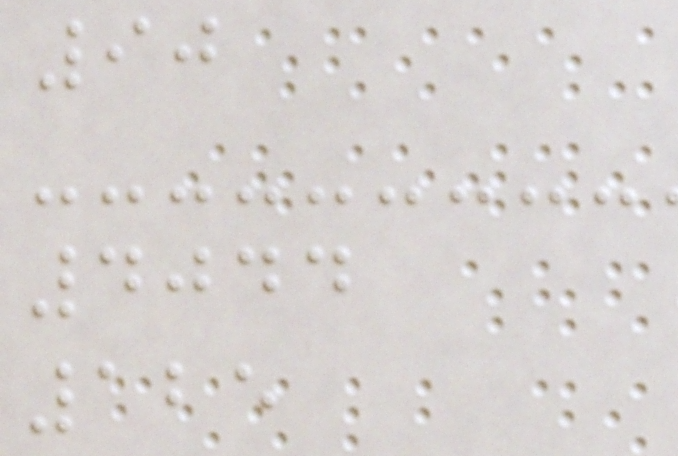90
4044
125
